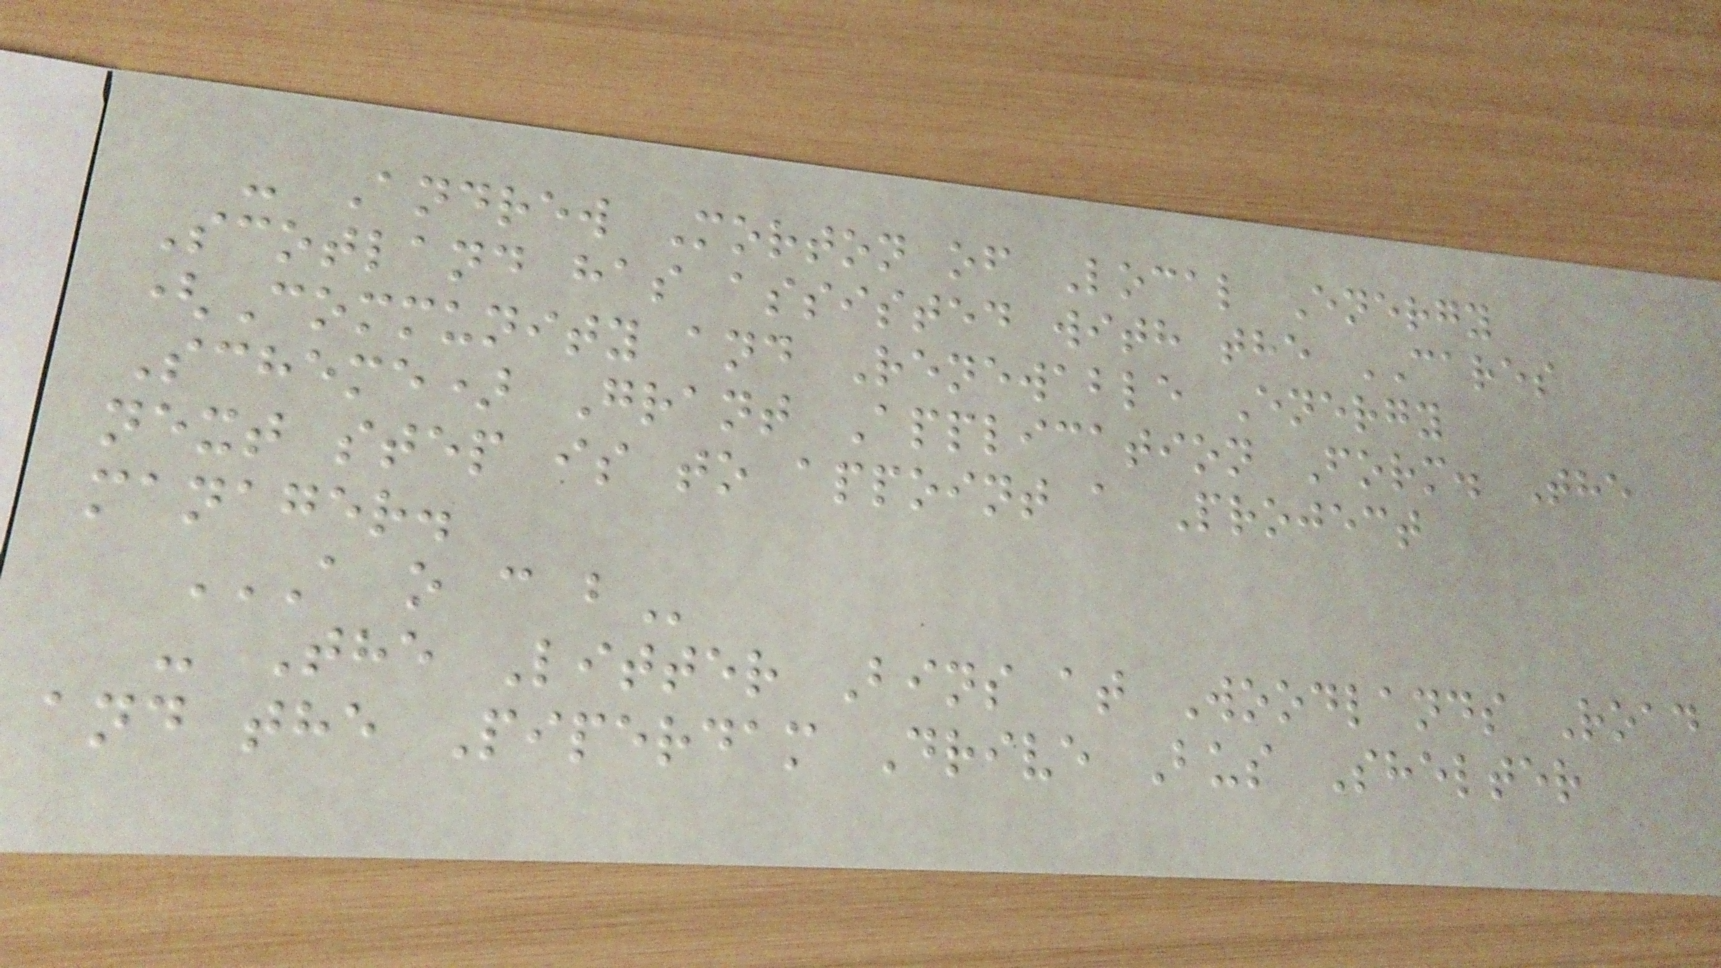- Andrew Morton of Local Energy
Scotland has assisted with the CARES
(Community and Renewable Energy
Scheme) Grant Application Form. The
next step is to appoint a Project
manager.
A O C B
- The Litter Bins at Woodlands Road
and the Piperdam Drive Bus Shelter
